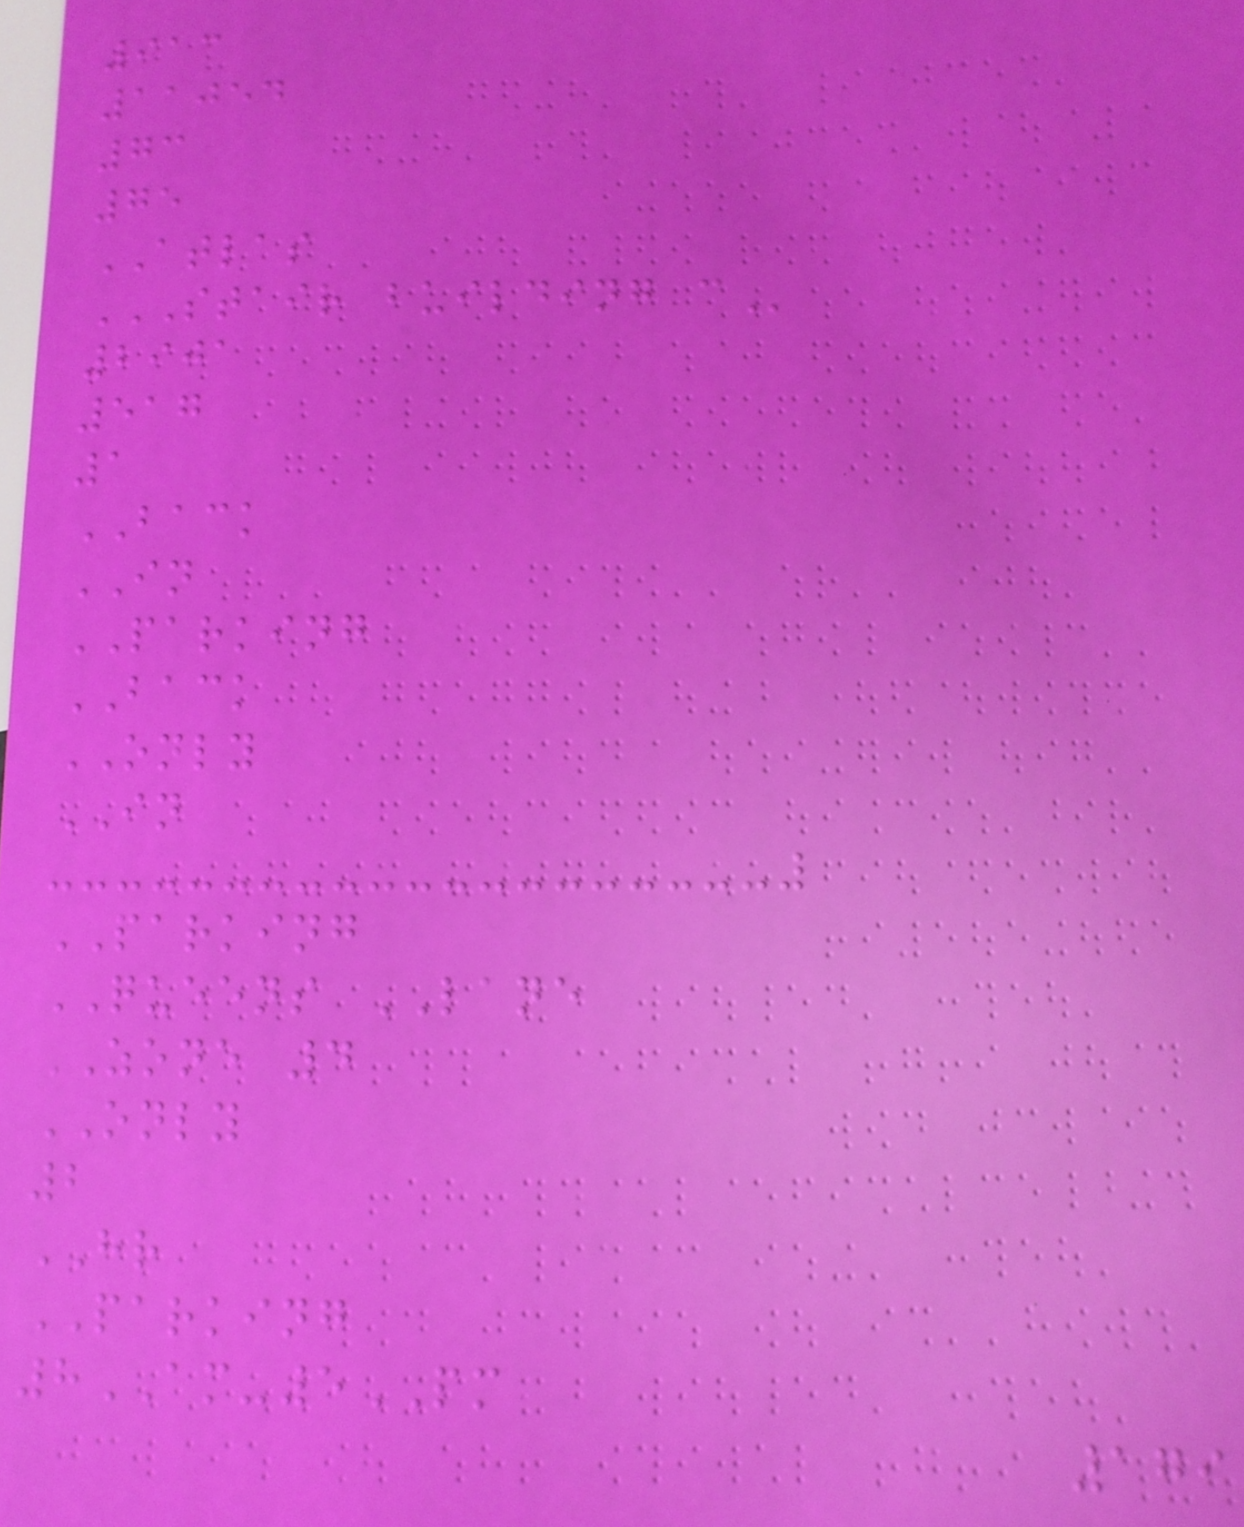913
11054
73
75
ATLAS
STAIR BUILDING C
2901
517
1
BACK
IN
PARKING
BACK
ONLY
IN
PARKING
QUEENS LANE
ZONE 4
ONLY
2
HR
PARKING
8AM-5PM
179
